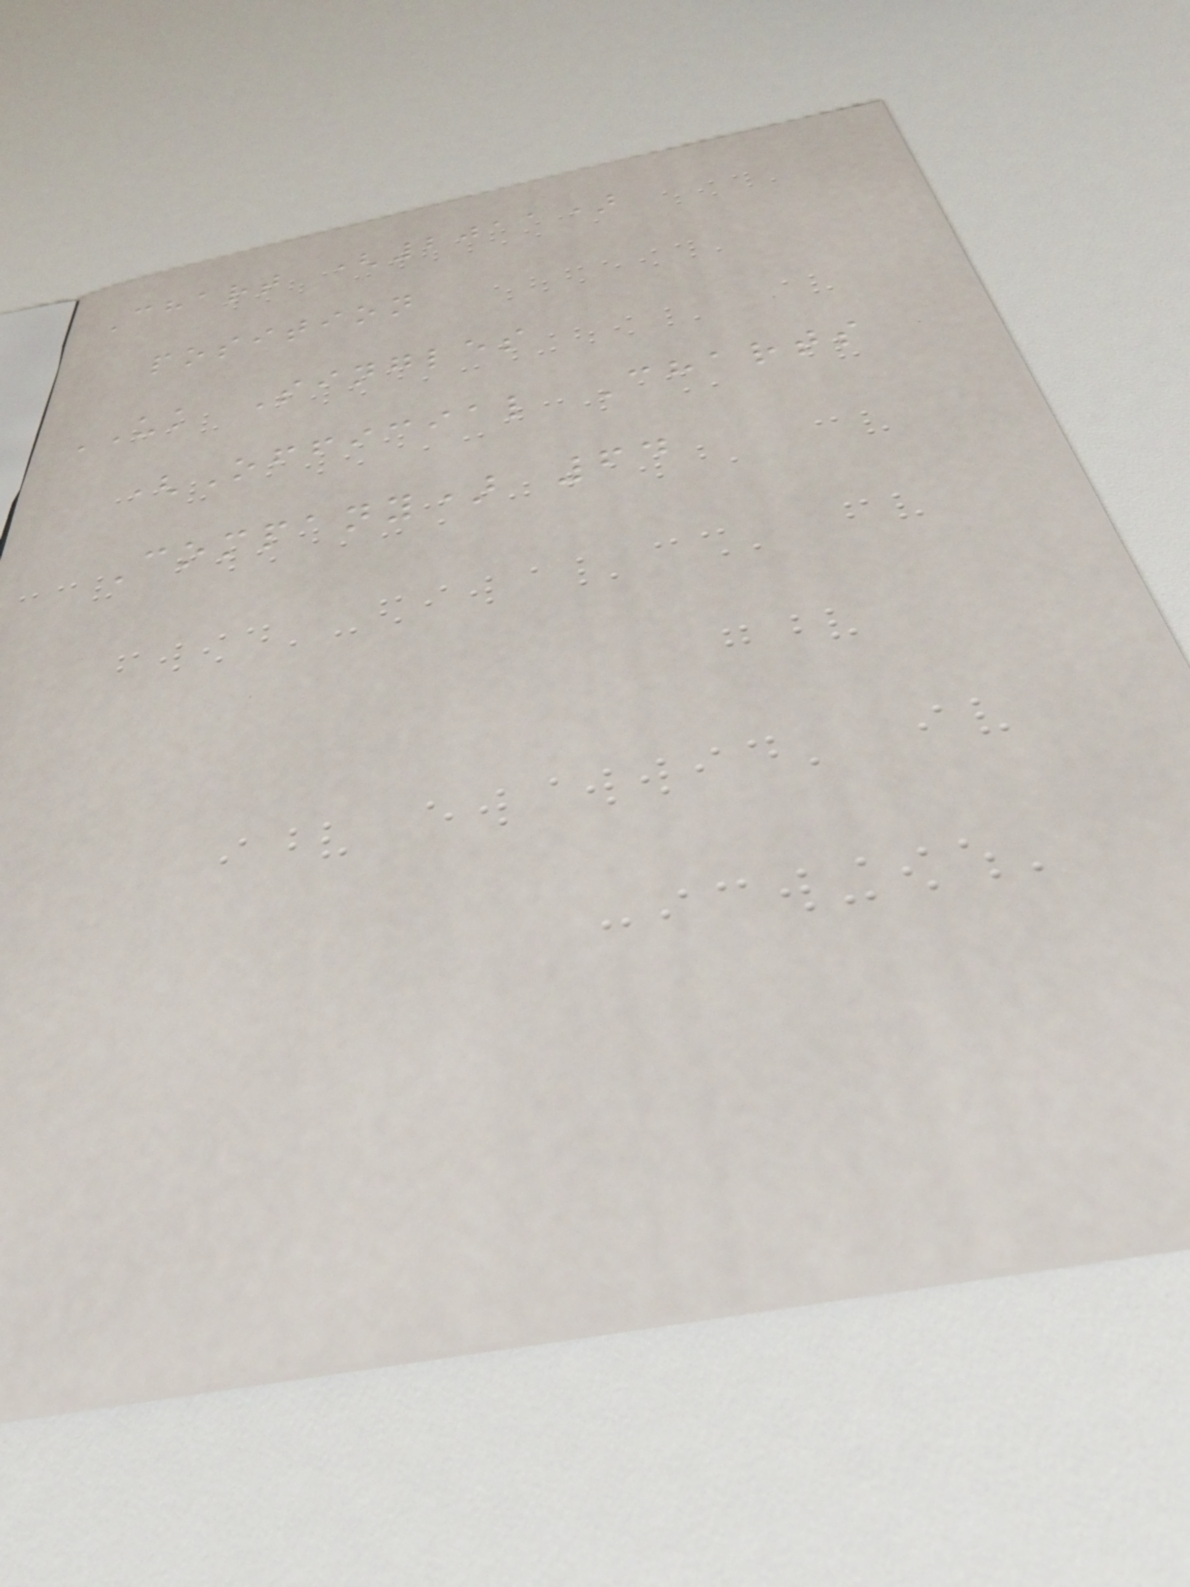Chart (2011)
position
UK Singles
(Official Charts
Company) 64
